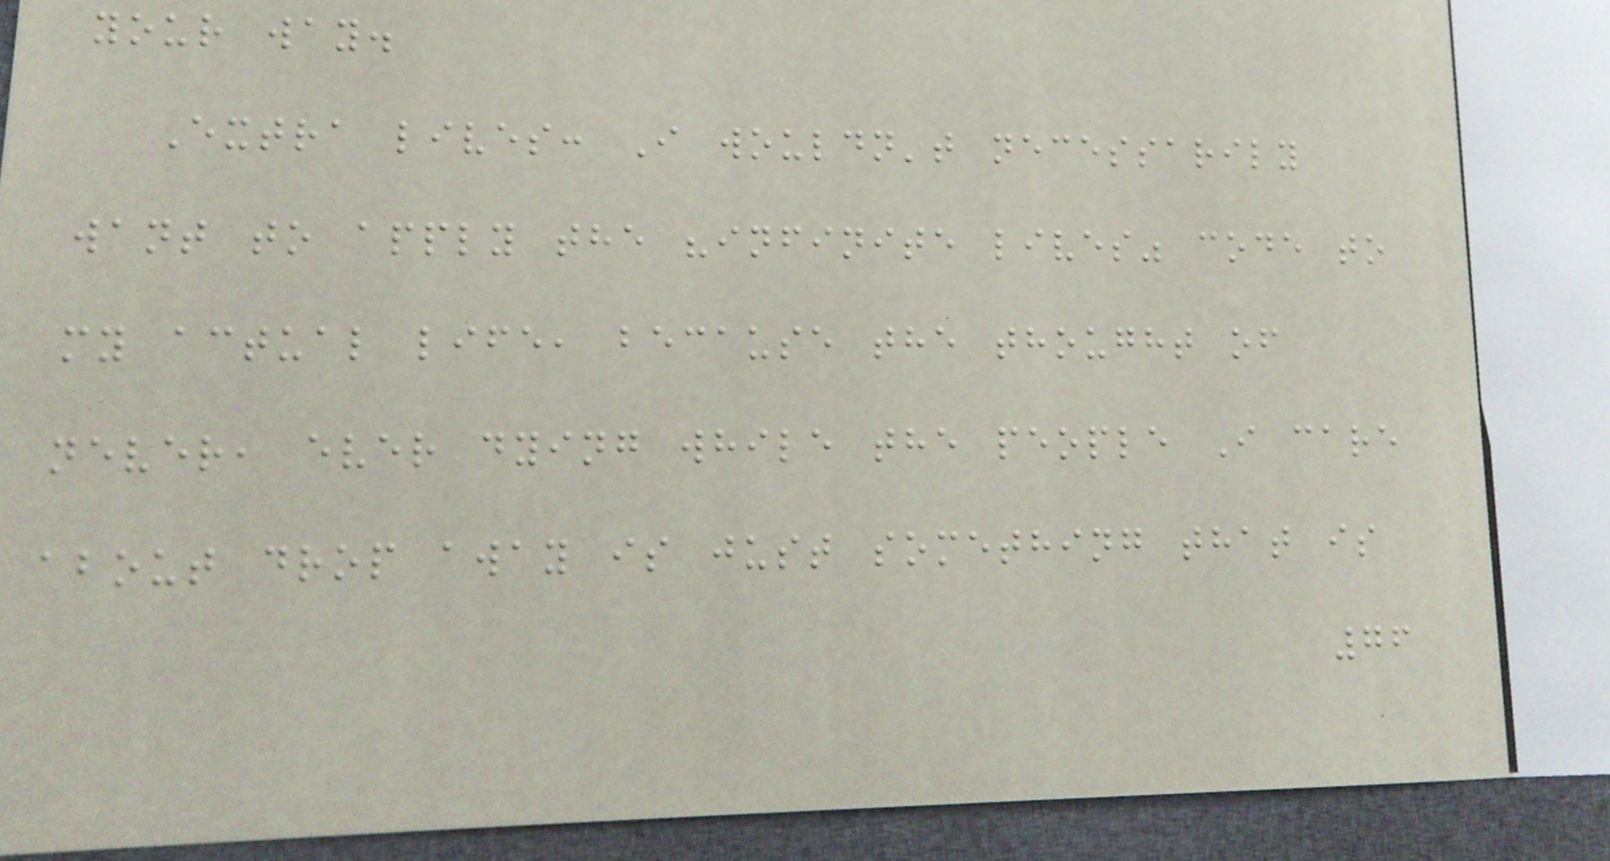your way.
Extra lives: I wouldn't necessarily
want to apply the "infinite lives" code to
my actual life, because the thought of
never, ever dying while the people I care
about drop away is just something that is
76
